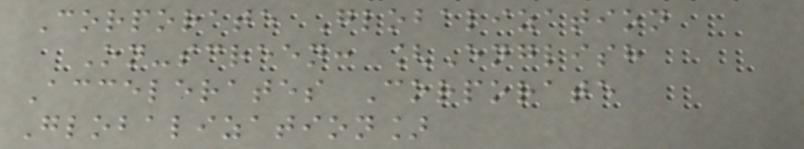Corporate Globalization
On-screen: [English
Accelerates Corporate
Globalization]
